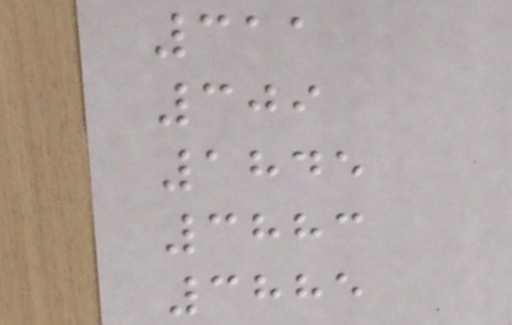311
309
1845
3883
3885
